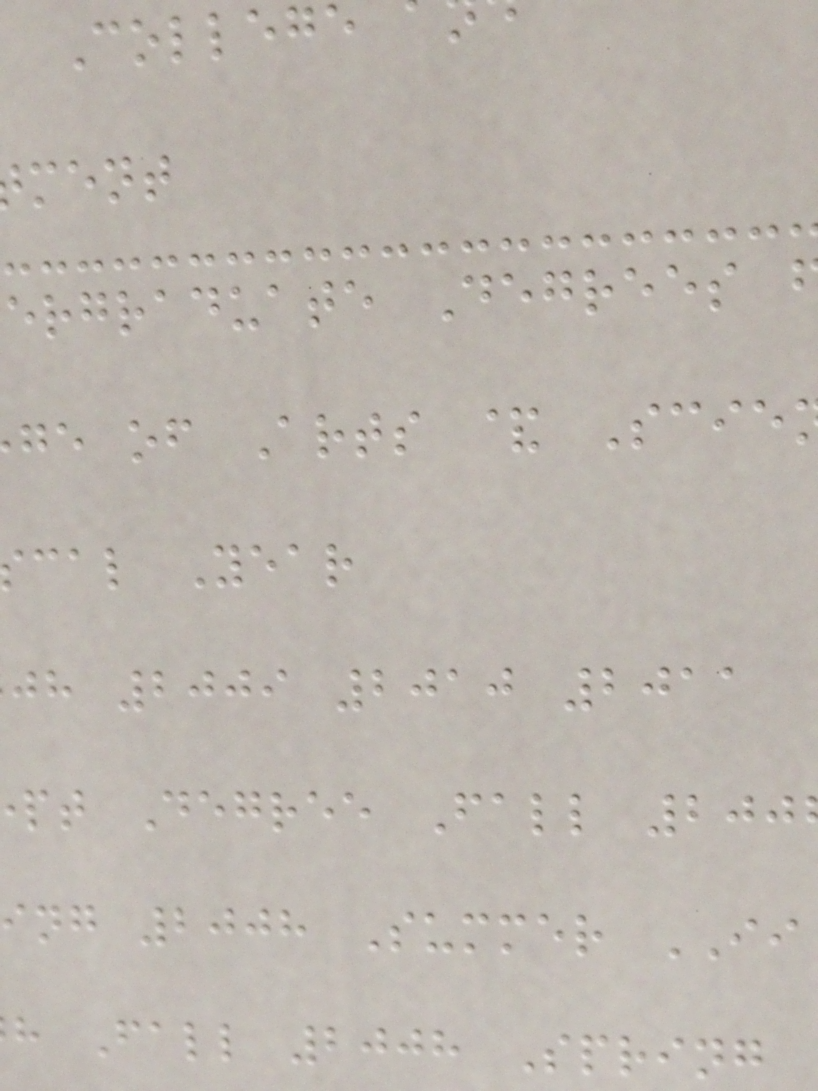College
ment
ergraduate Degrees
ge of Arts & Scie
cal Year
jh 2009 2010 2011
pt Degree Fall 200
ing 2008 Summer II
h Fall 2008 Spring
